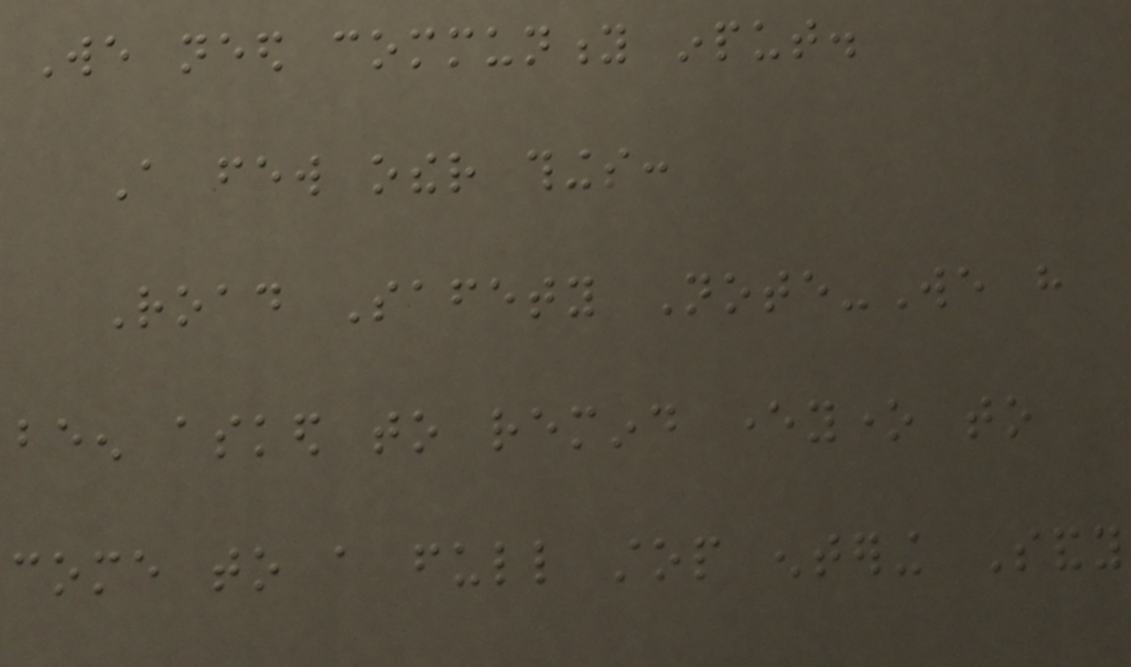We need community input.
A few other things:
Road Safety Note-We have
been asked to remind everyone to
come to a full stop entering Sandy
